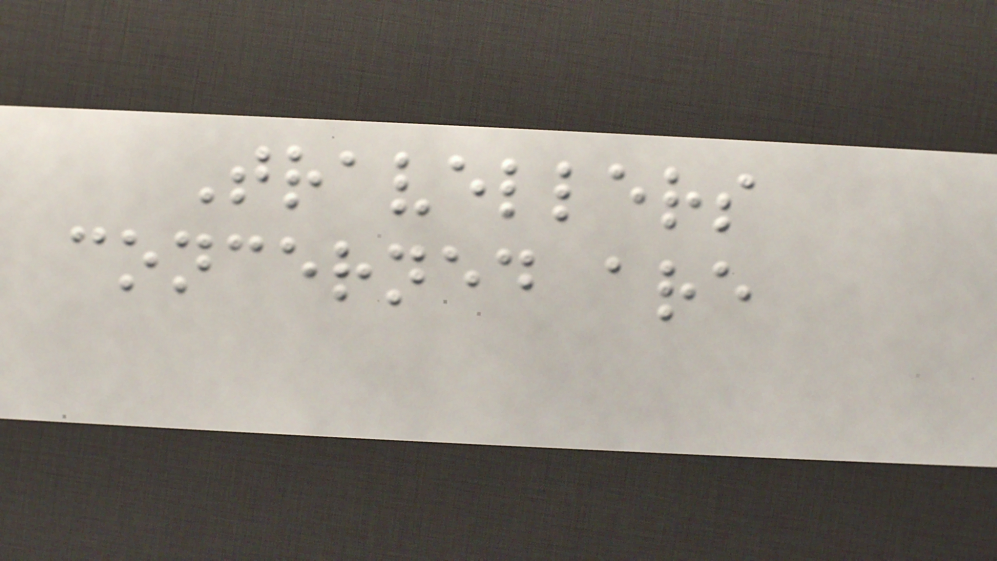Travellers
concerned are
